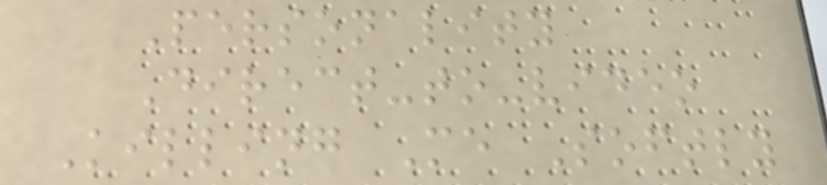Personality
Direct-to-video
Killing Me Softly
